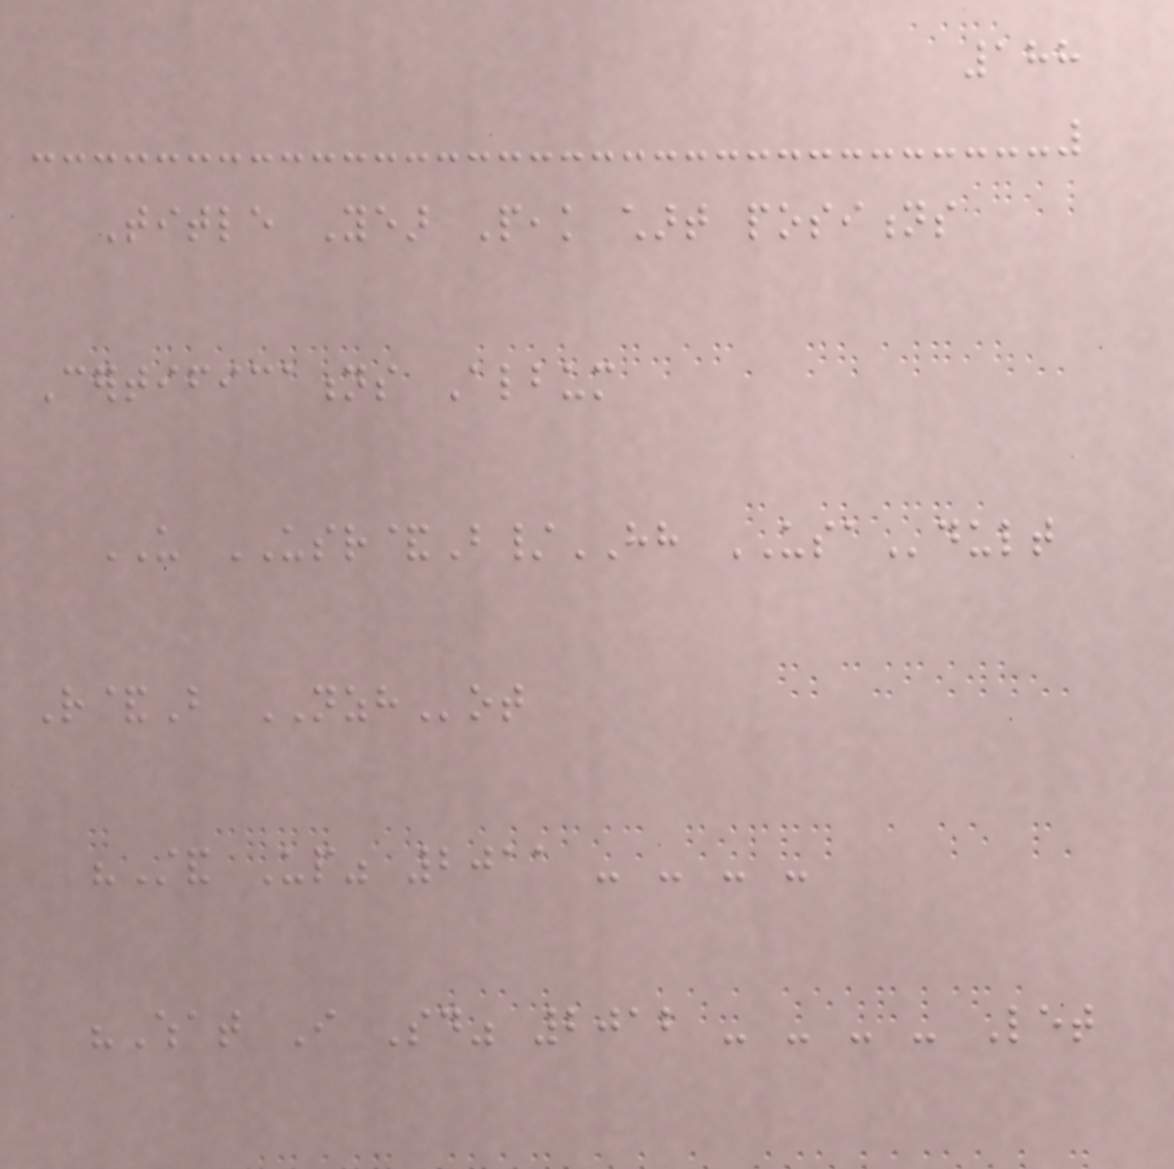188
Title Year Peak chart positions
Certifications Album
US USR&B/HH USAdult
R&B NZHot
"Stand Up" 2011 - - - -
"What I Said" 2012 - - - - Let
